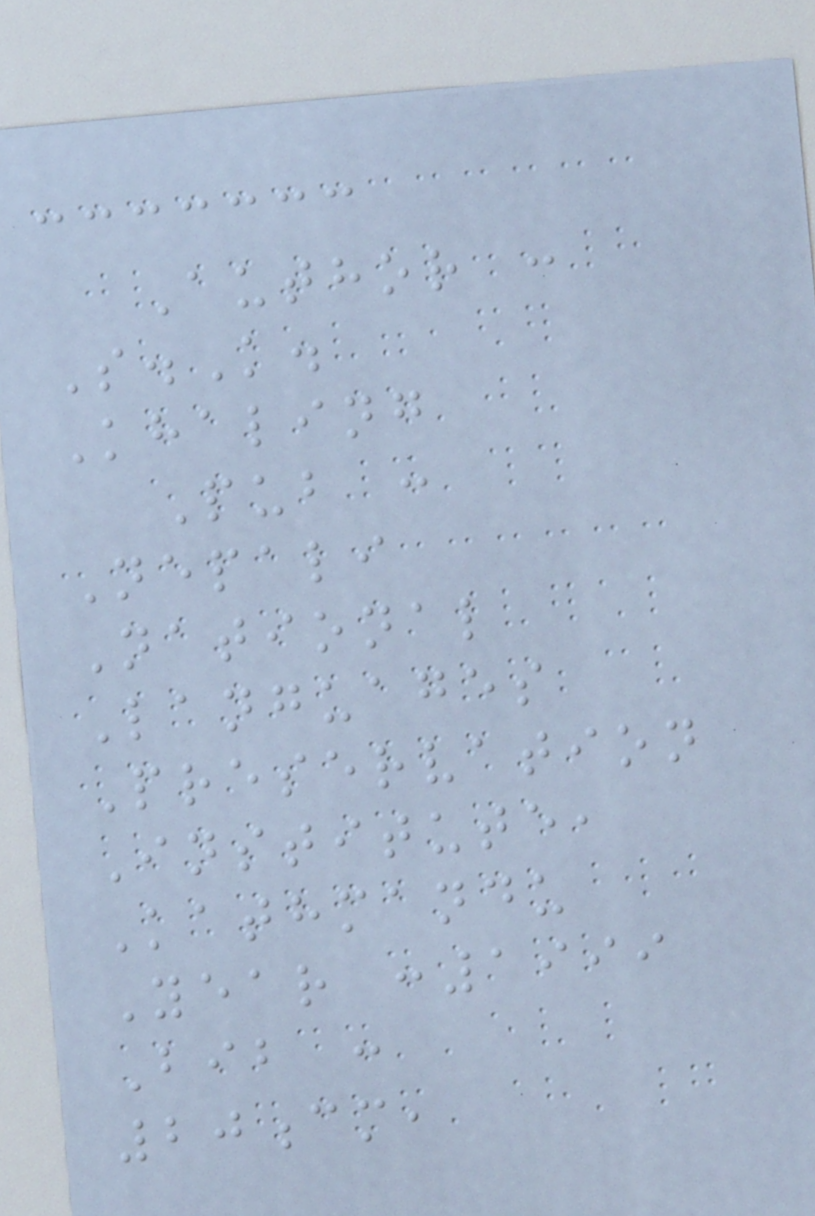Author :
S.K.
Khaling
Pub :
Nepali
National
Languages
Preservation
Institute,
Kathmandu
Year :1999
Bib :
20cm,
